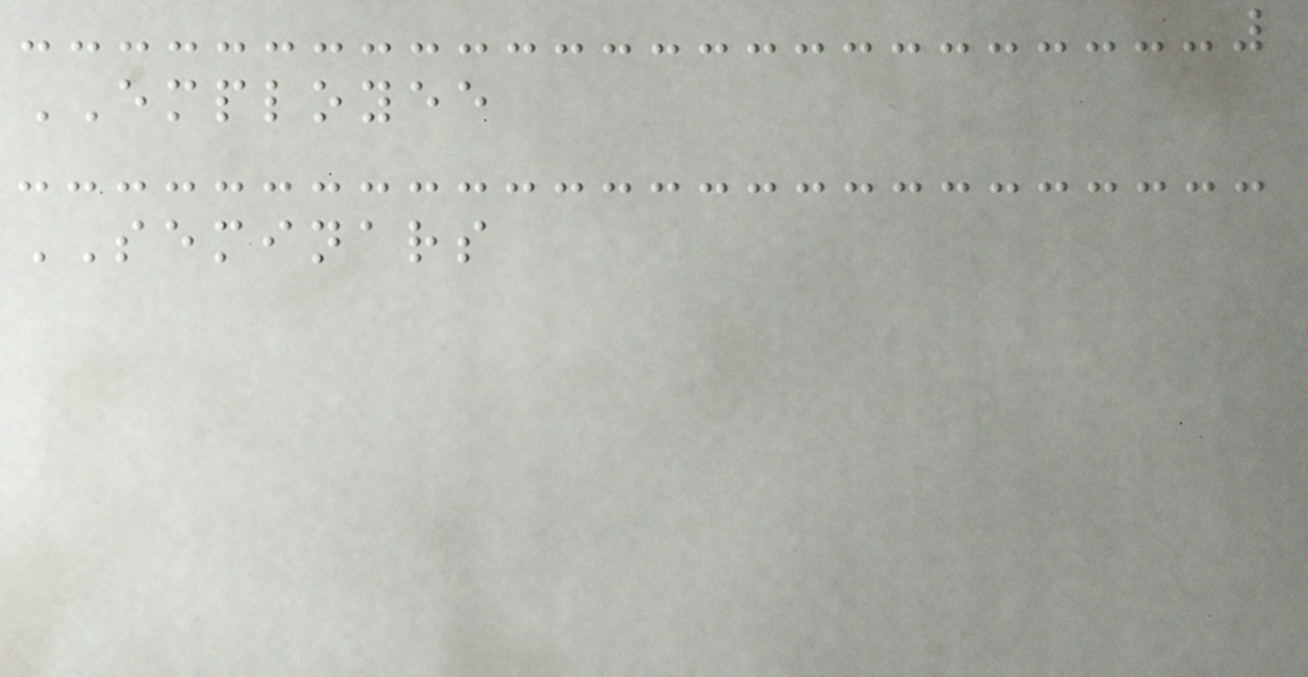EMPLOYEE
SEMINARS
